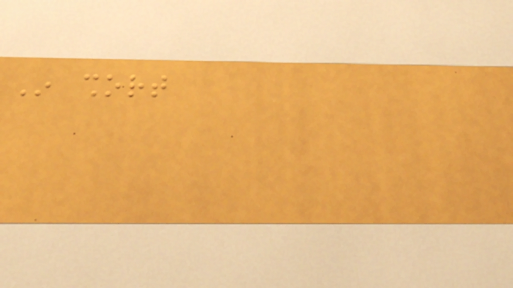In short
